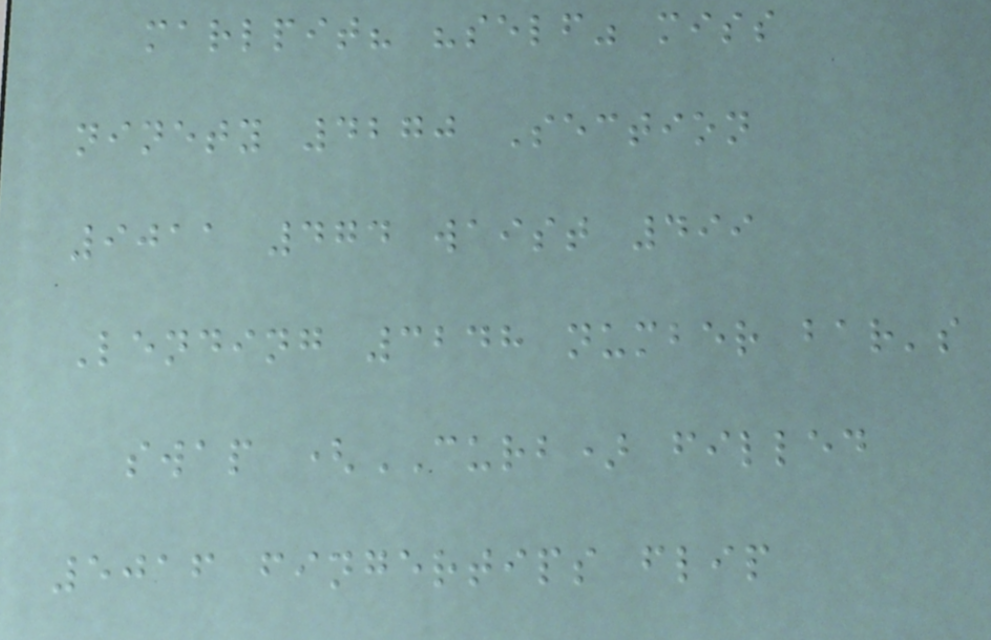marlpit? "self" miss
ninety 4270 Section
9011 474 waist 499
Lending 3248 number bar's
swap (CURB) filled
5016 fingertips flip
